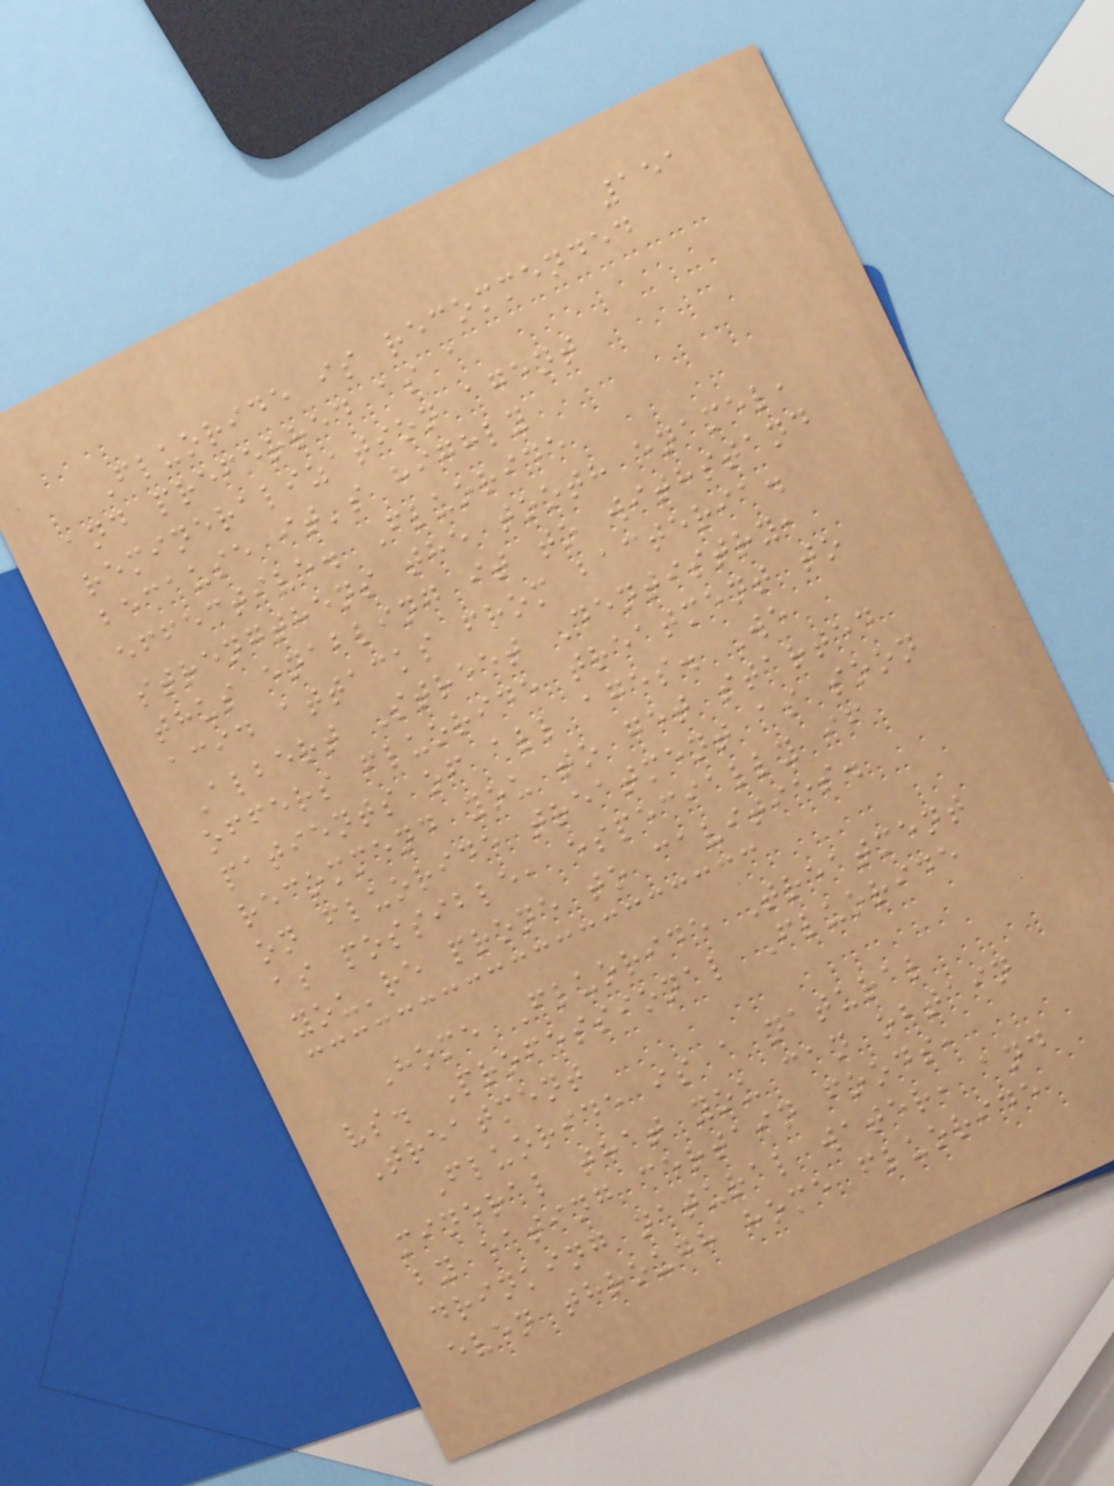151
Fluoride is recommended
and preferred as a
remineralization agent
because it's highly
effective. Fluoride
strengthens the tooth enamel,
thus enabling it to withstand
acid attacks from bacteria.
Albert Street Dentistry,
offers fluoride treatment to
patients of all ages. We
recommend you to get started
on fluoride treatment as soon
as possible, especially if
you're prone to cavities.
Home Fluoride Treatment
vs. Professional Fluoride
Treatment
Fluoride is a natural
mineral that you can obtain
by eating certain foods,
drinking natural water, and
even through home fluoride
